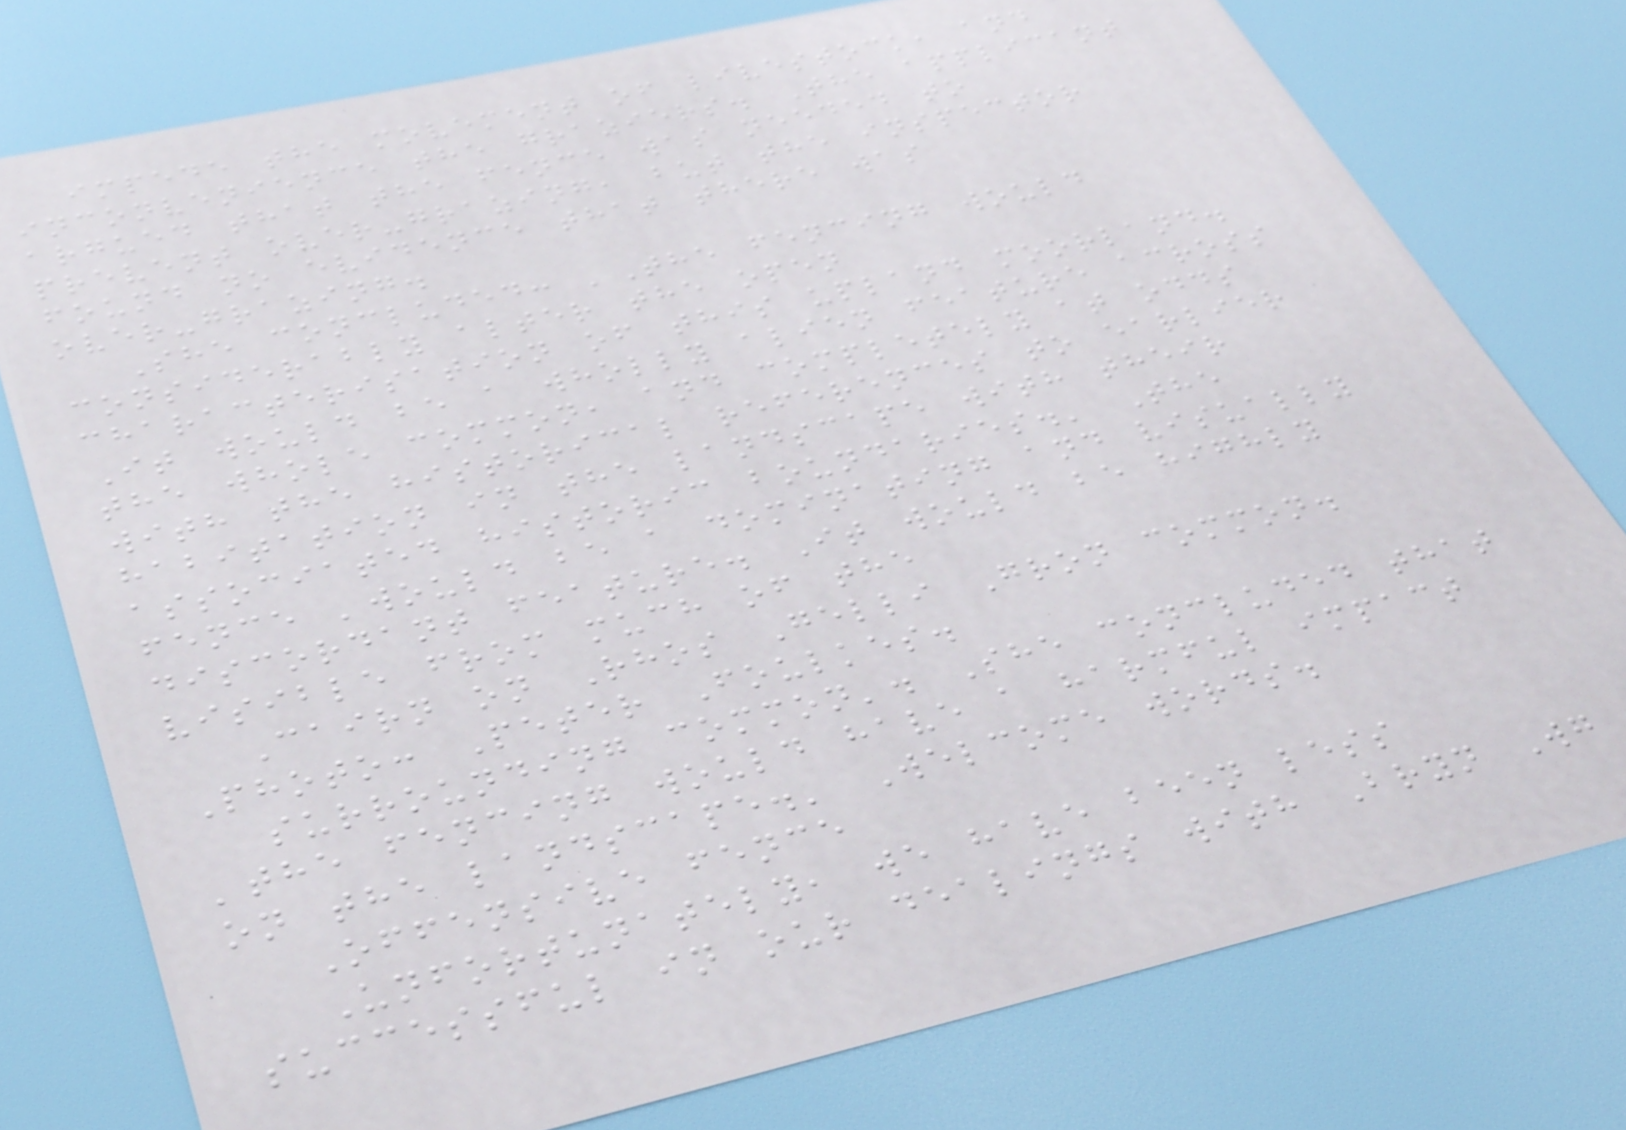impede the movement of livestock, and
inconvenience the graziers. The applicant
argued that the fence was needed to
prevent over-grazing, but the inspector
found no evidence that there was
over-grazing.
She concluded: 'The fencing would
considerably alter the open
characterisation of this upland moorland.
It would be a wholly alien feature across
the whole common, and completely at odds
with the historical references to earlier
habitation in the landscape with their
associated historic boundaries.' The
fence 'would be a dominating and visually
discordant feature. It would be highly
visible from much of the
Cairn on Rhos Gelli Gron common.
Photo: Peter Foulkes.
surrounding common'. She concluded that
'the fencing would have a harmful impact
on the landscape.' Welcome words.
Offensive fence
Unfortunately, we have been less
successful in our dealings with Bryn Wg
